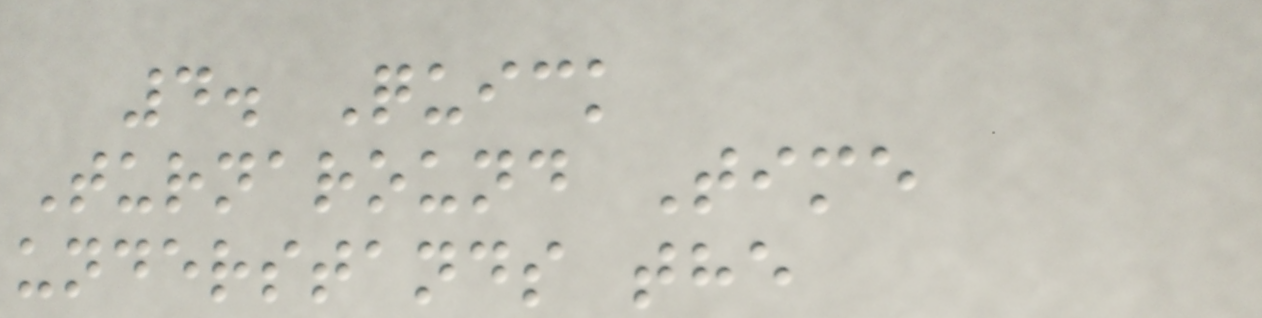4. Quick
Turnaround Time
understands the
